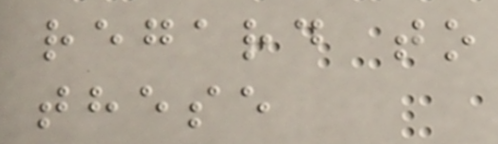regard to
these
